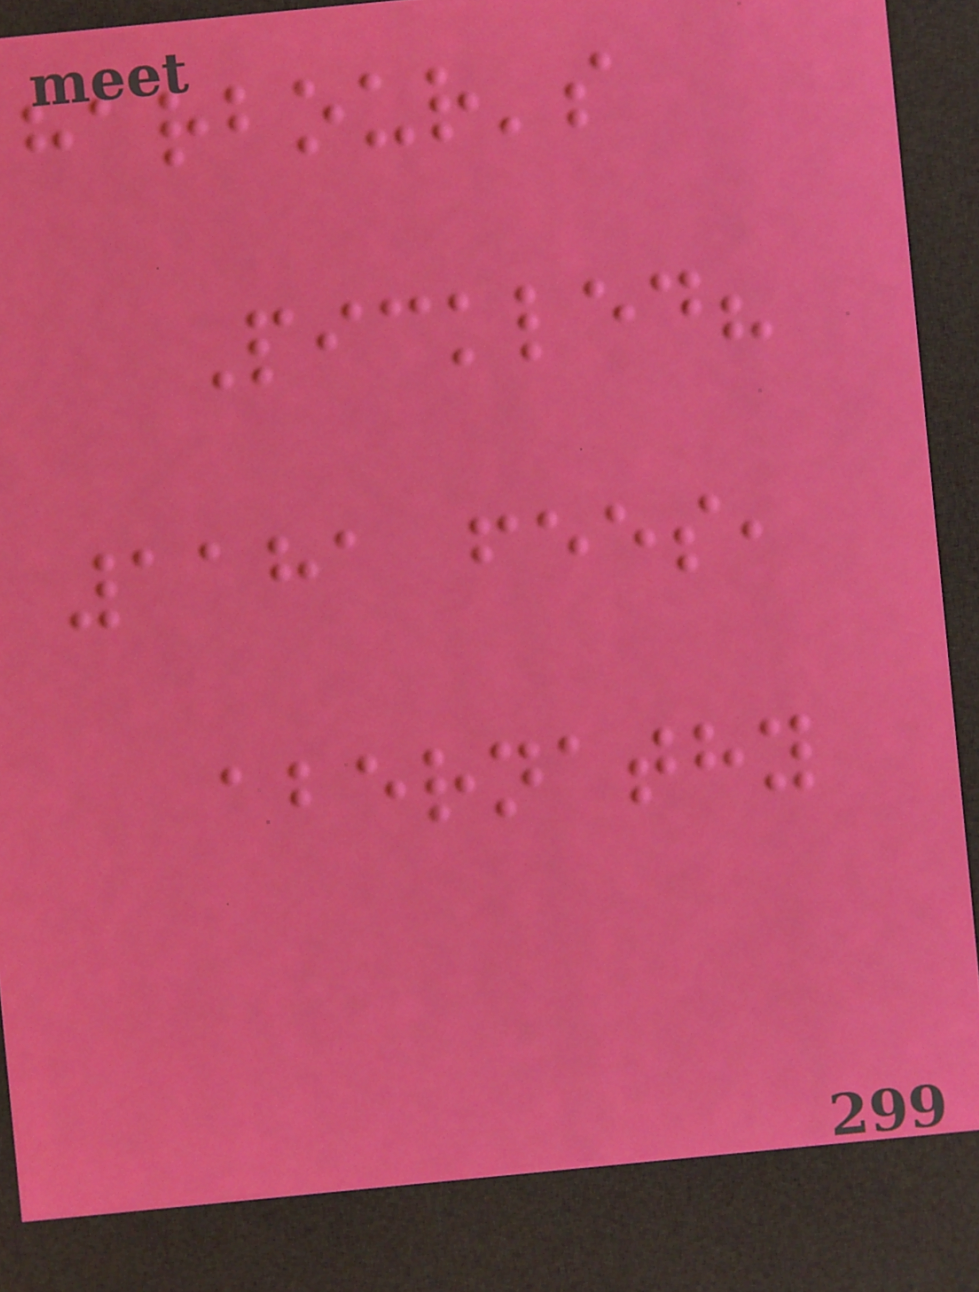harbour's
Pickled?
1181 fees,
abernathy
